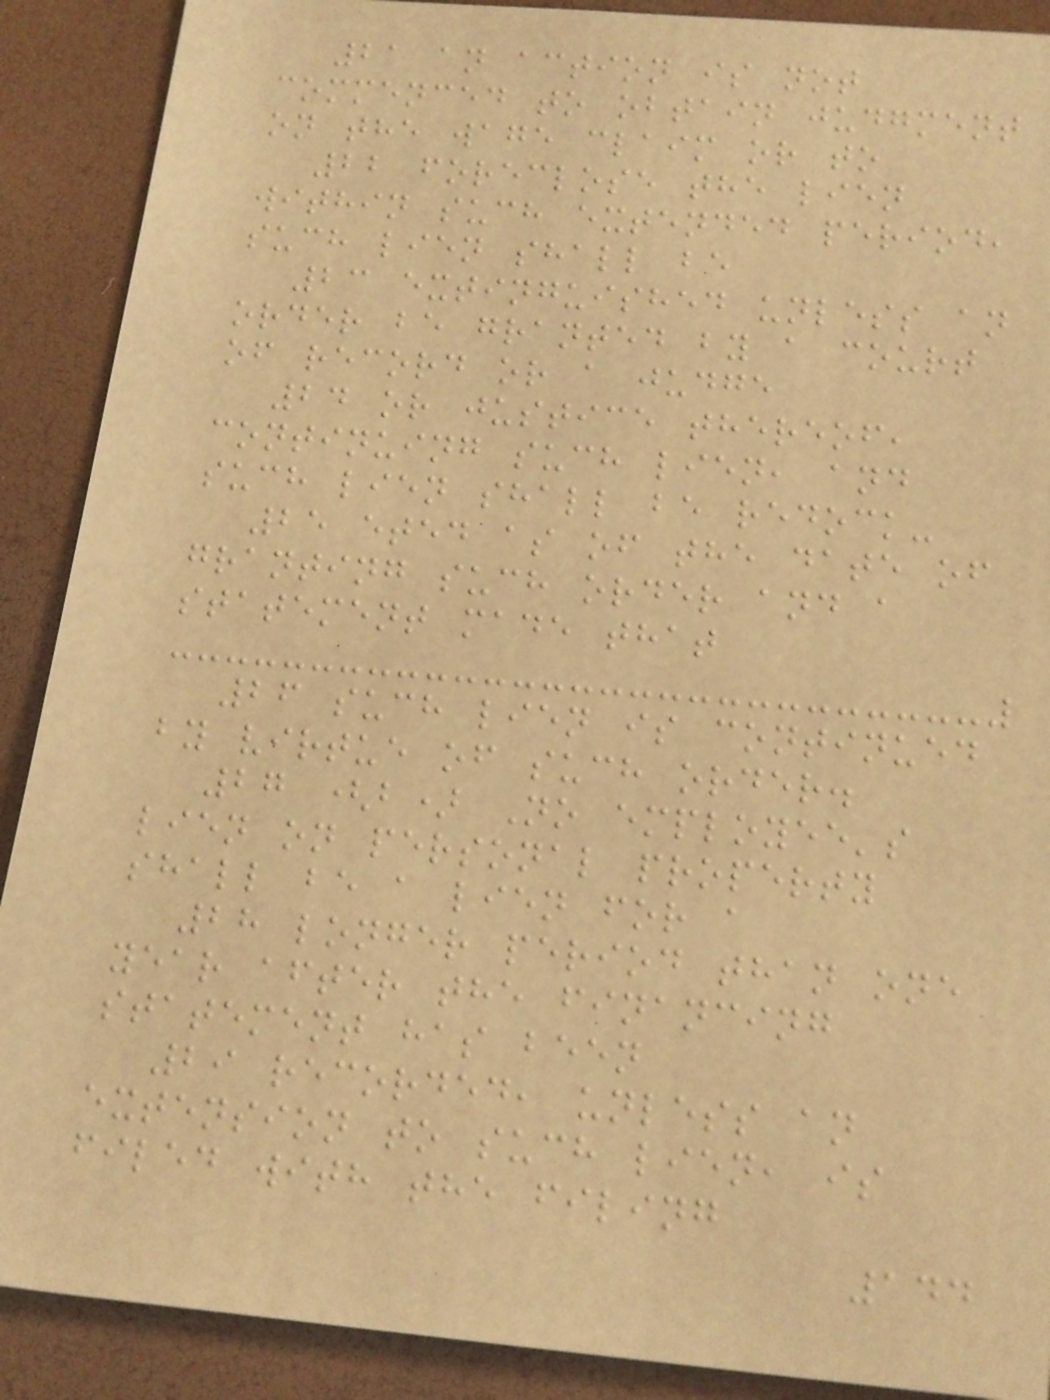21 an action is not
commenced to obtain judgment
on the wage claim or to
22 foreclose the lien
within such extended period,
such lien shall be
23 extinguished unless an
order be granted by a court
of record or a judge
24 or justice thereof,
continuing such lien, and
such lien shall be redock-
25 eted as of the date of
granting such order and a
statement made that
26 such lien is continued
by virtue of such order.
27 (b) No employee's
lien on personal property
shall be a lien for a
28 longer period than one
year after the financing
statement has been
29 recorded, unless an
extension to such lien, is
filed with the filing
144
